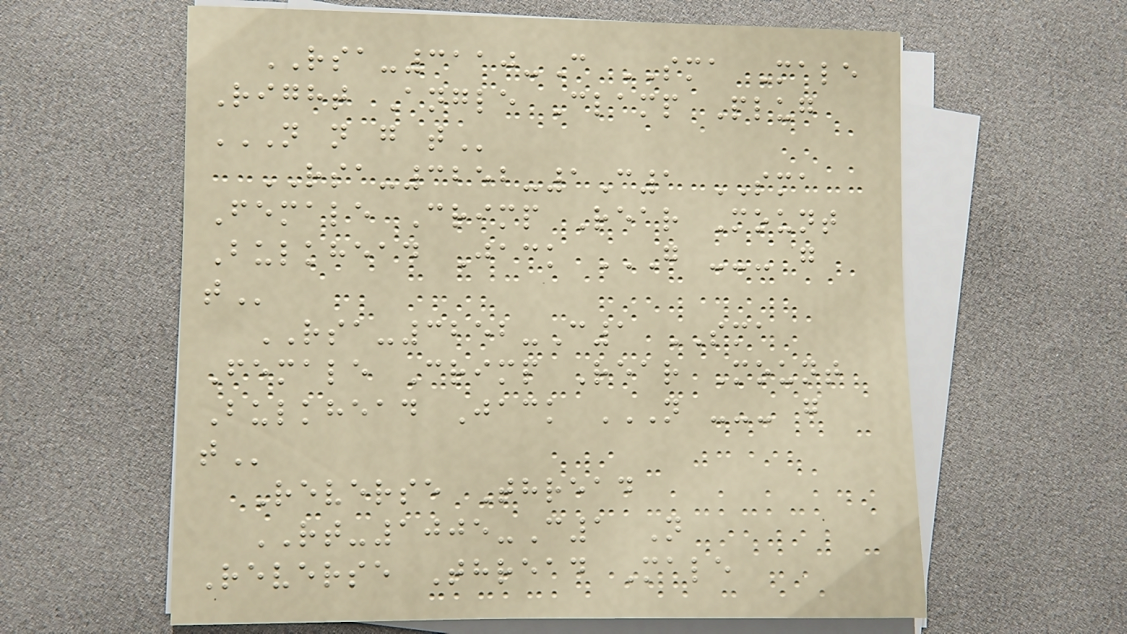RSA-3110-C SMA Male
Right Angle Clamp Plug
N N G T
RSA-3252-1C1 SMA
Female Crimp Rear Mount
Bulkhead Jack G --- G
T
RSA-3252-C1 SMA
Female Crimp Rear Mount
Bulkhead Jack N --- G
T
Reverse Thread
RT-1005-C1 N
Reverse Thread Male
